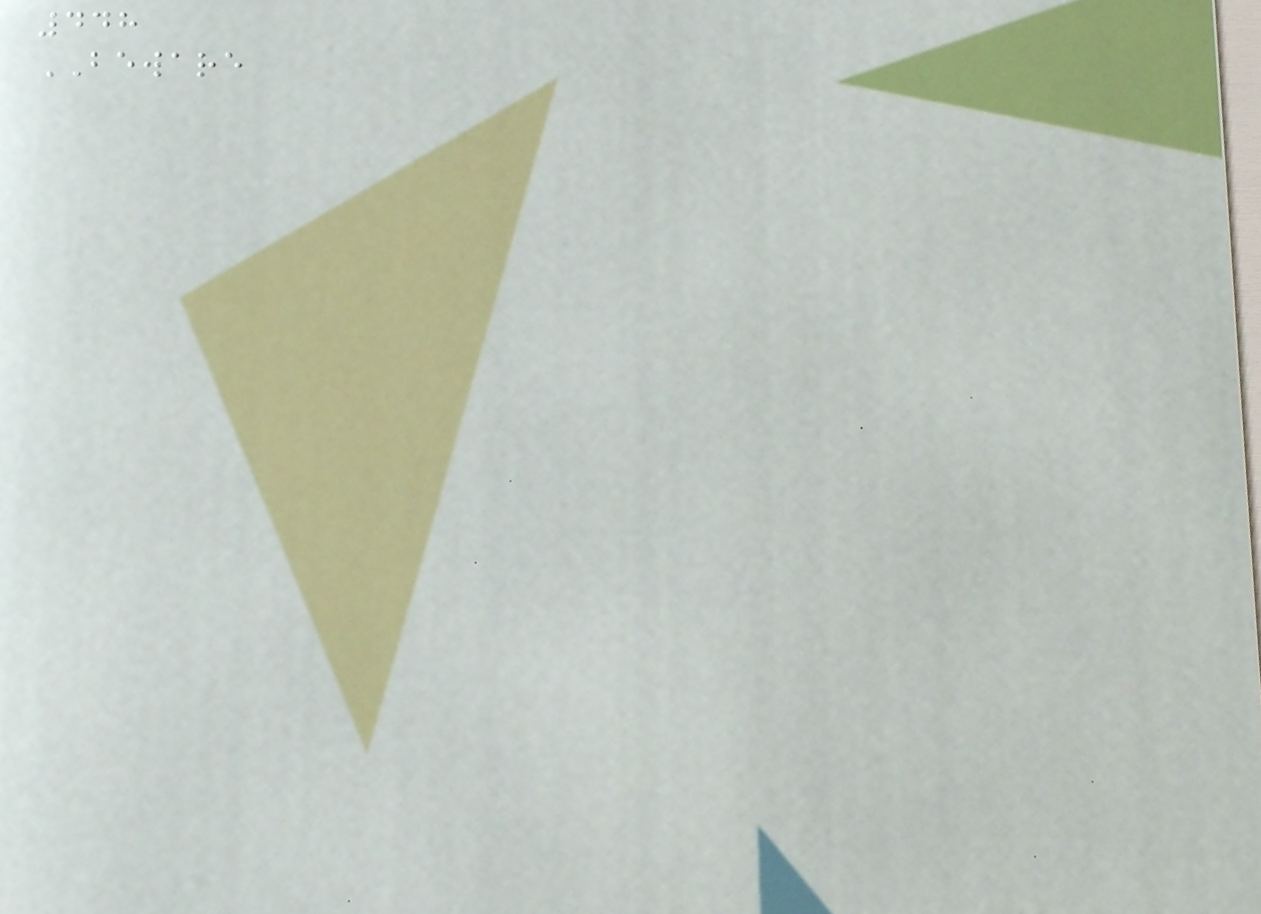448
BEWARE
